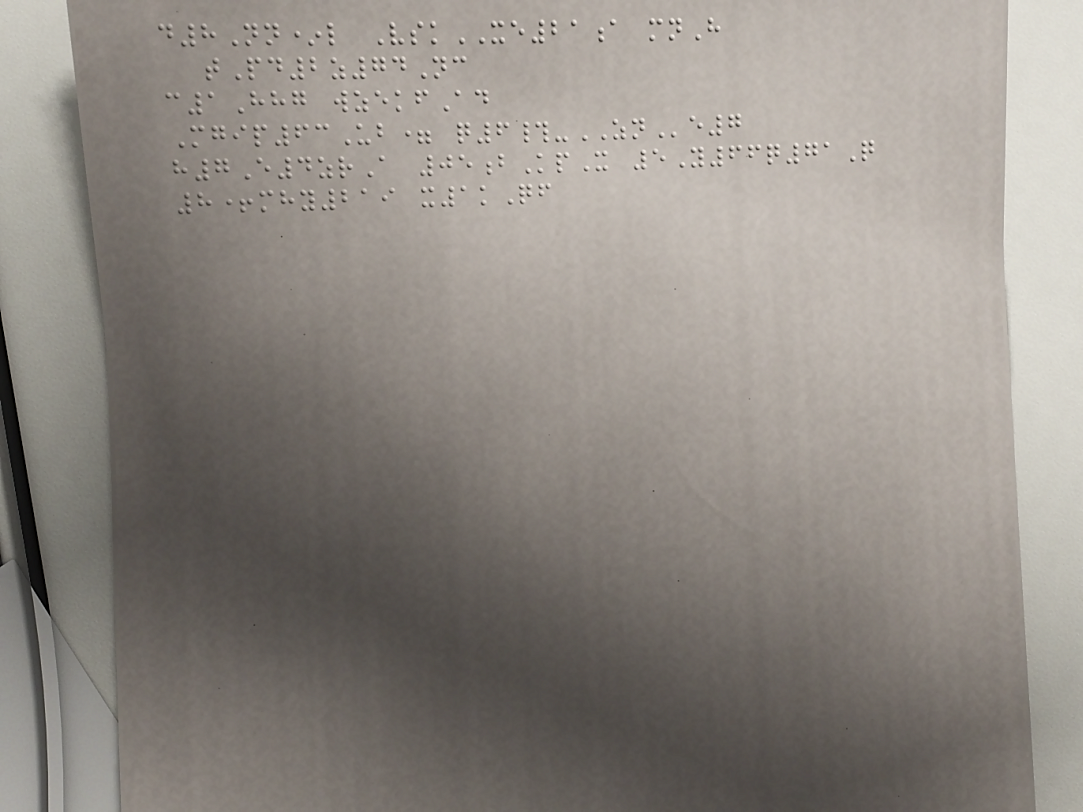d8Nn*l VskXE21a mnH
tPd2z74Nc
c1Hhg wzekfAd
Mgip63Ub= q6#-ZNe7
h7E4zrA 05bKpX 5Y66q71Q
8+mhy219 x1kQf
